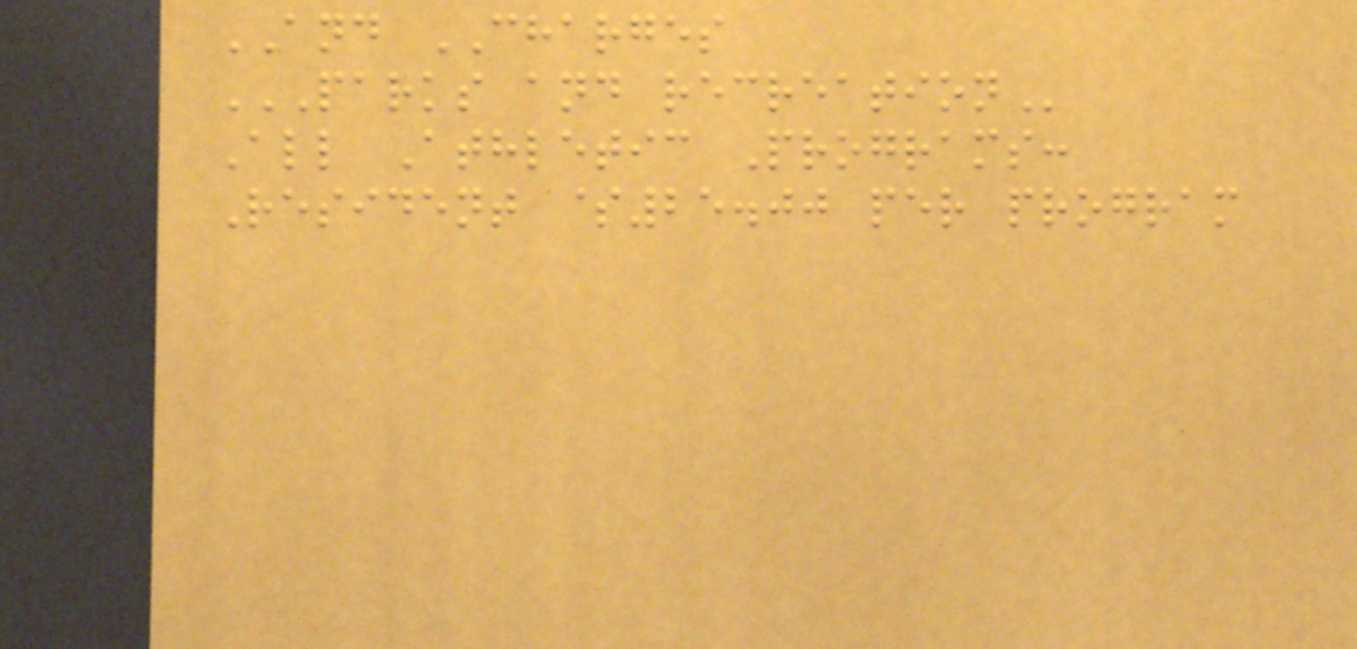AND CHARGES
PARKS AND RECREATION
All Athletic Programs:
Resident $25.00 per program
